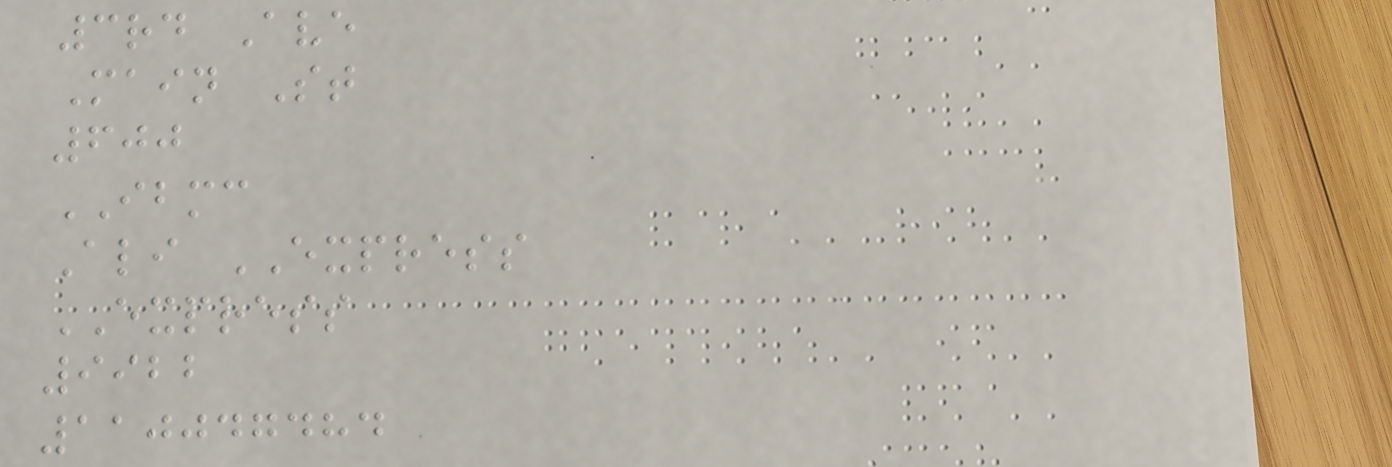3rd Ave
Main St
600
IBMC
Ali EXPRESS
EXPRESS
9922
110047484
